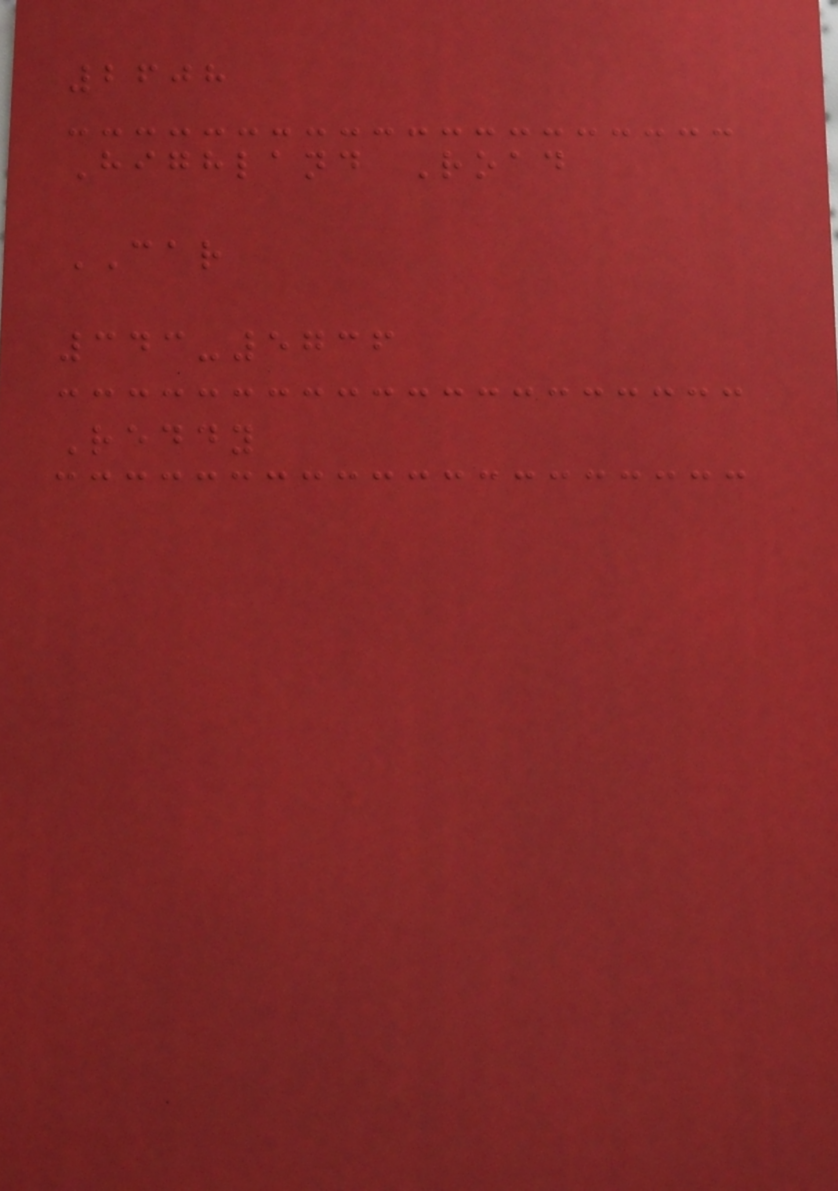2608
Highland Road
CAR
343-5736
Reddy
